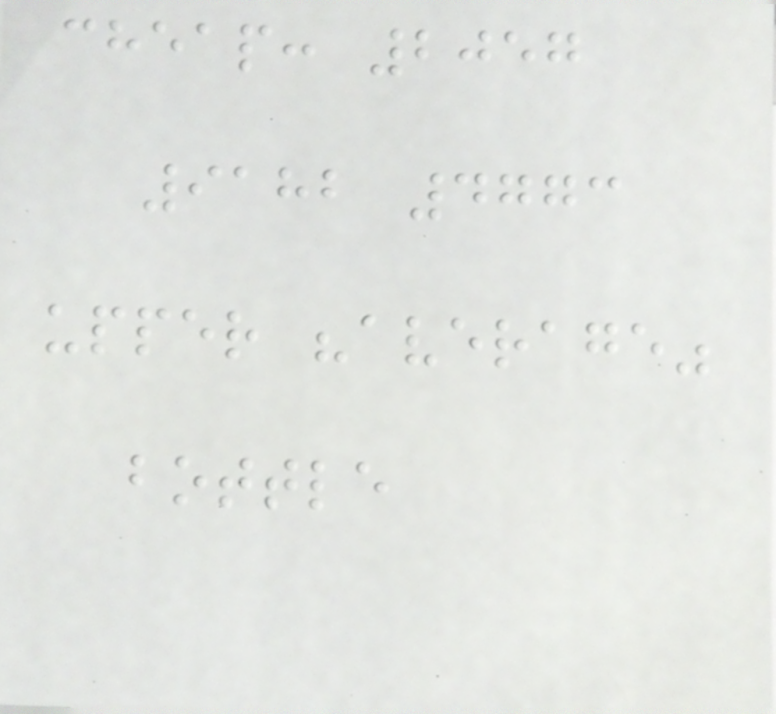cheap: 2057
9182 4773
upper "average"
bottle
